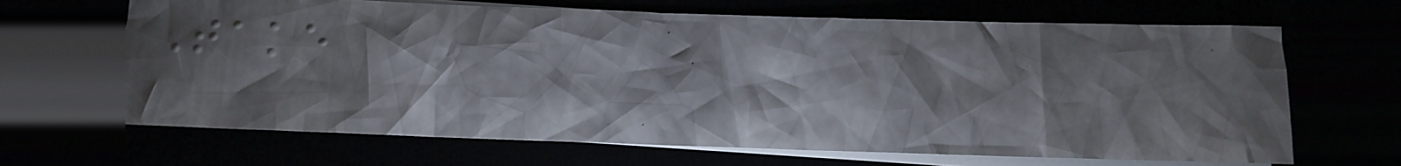Take
